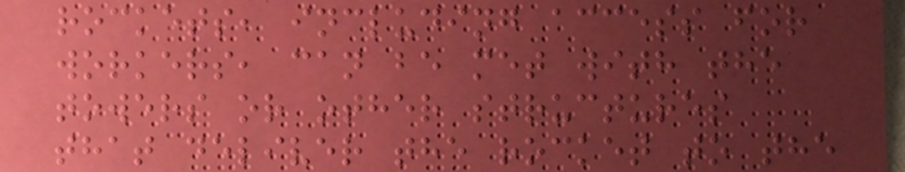rockets, including access for
workers, can be met with the
towers or other structures
that deliver the rocket to the
